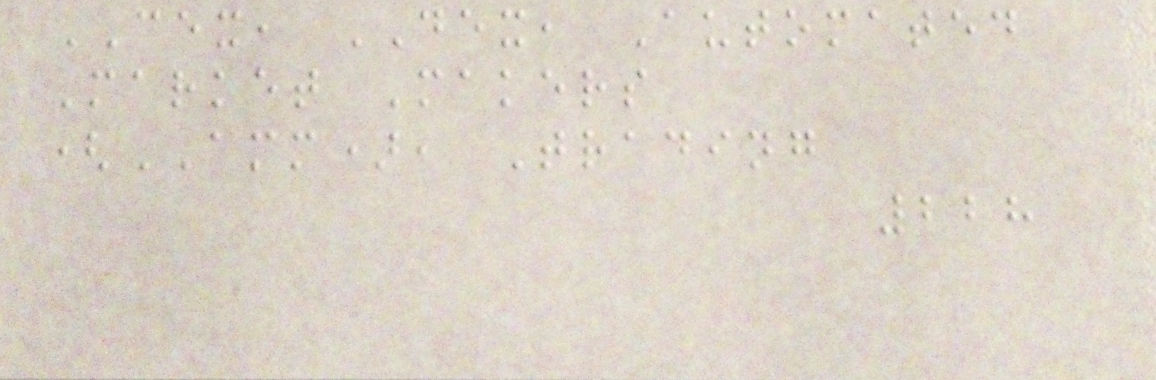CEX, DEX, Automated
Market Makers
(AMM), Trading
228
